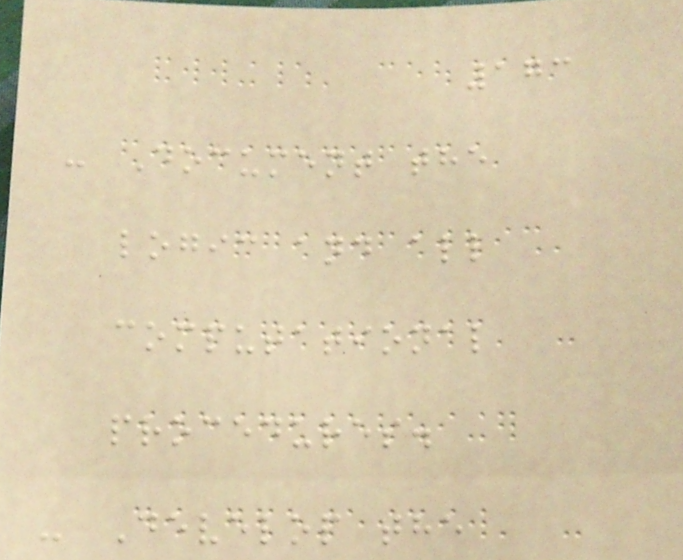173
- Document the
logic and all
computational
procedures.
- Develop the
